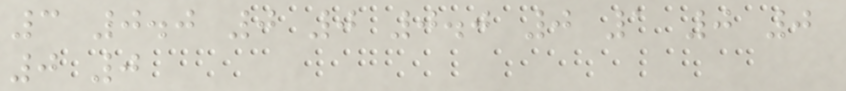3 0.0 0 0 0.0 0 1 0 0
0 0
